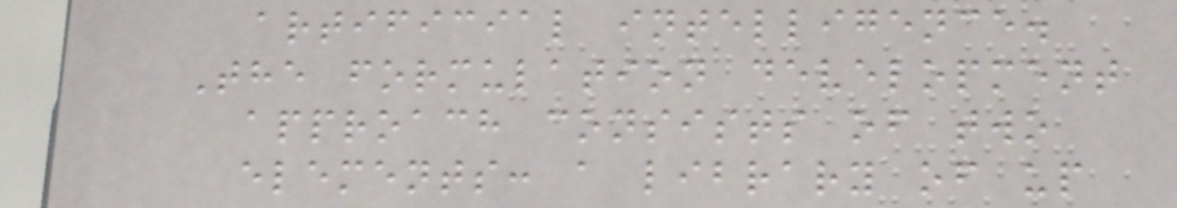artificial intelligence.
The formulation development
approach consists of two
elements: a library of up
